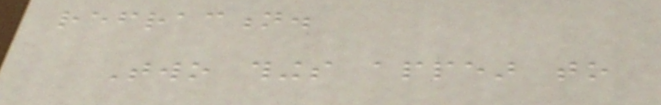refraction.
Two things appear to
